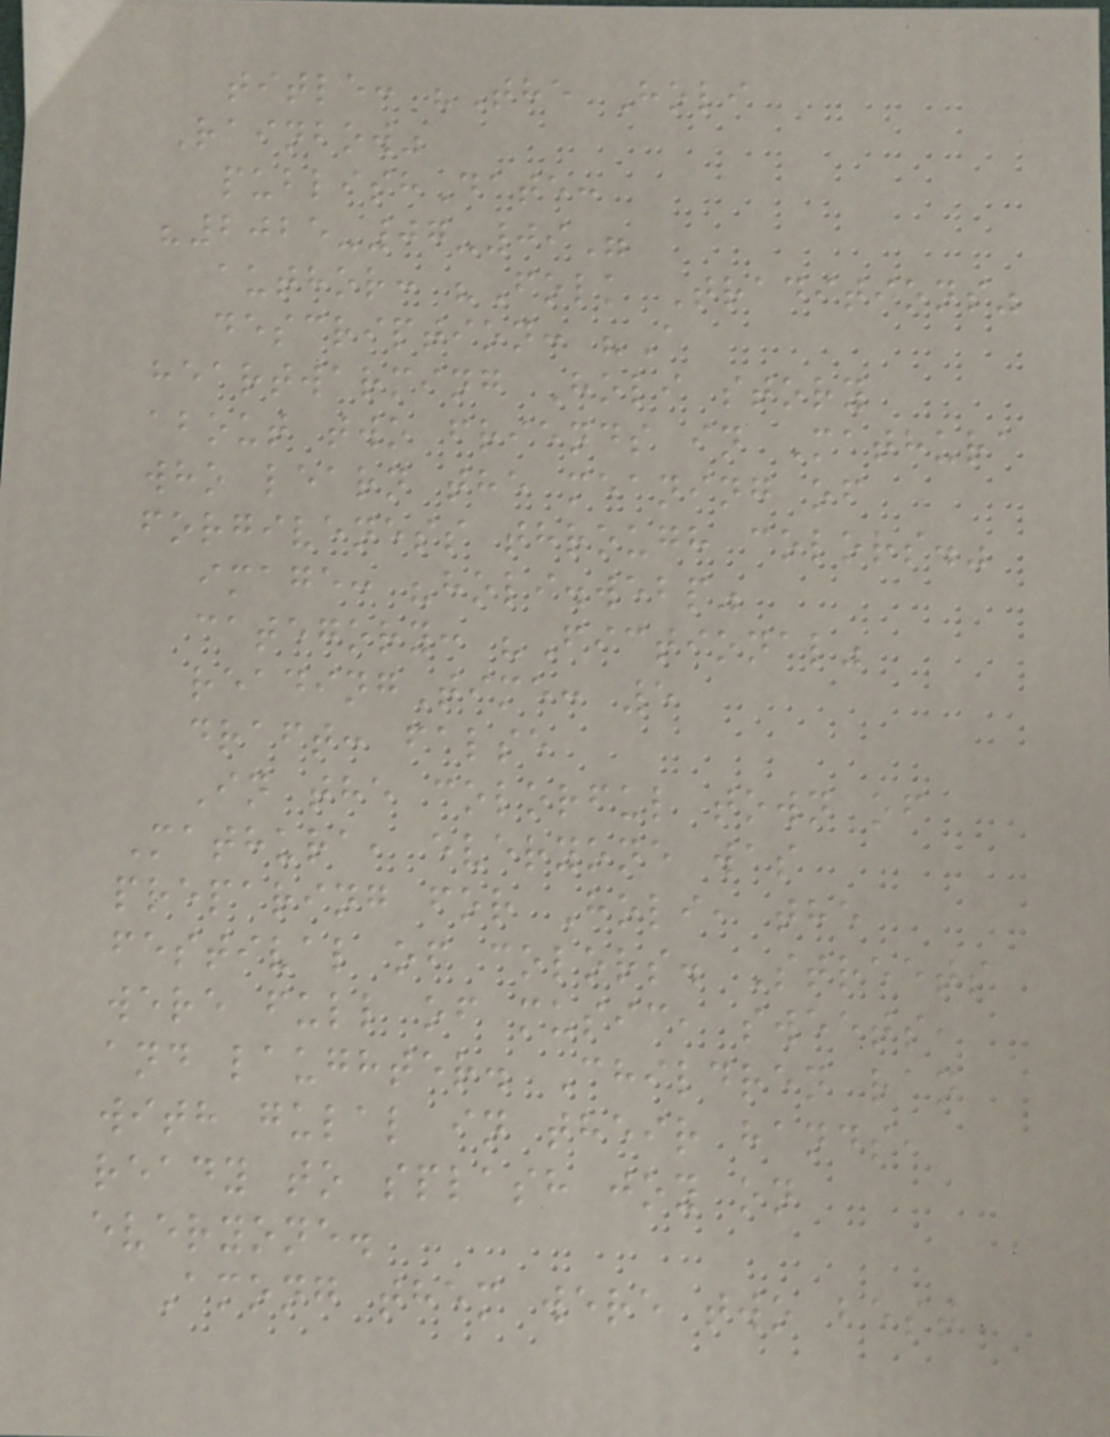title: "The Holi
Rainbow"
publishDate:
"2025-07-09"
author: "Folk Traditions"
description: "A
heartwarming Holi story
about two friends in Mathura
who learn the meaning of
forgiveness through colors."
image: "holi.webp"
category: "Fictional"
readingTime: 5
draft: false
In the colorful town of
Mathura, everyone was
preparing for Holi, the
festival of colors. Streets
were full of music, sweets,
and laughter. Children ran
with gulal in their hands,
ready to splash joy on
everyone.
Among them were two best
